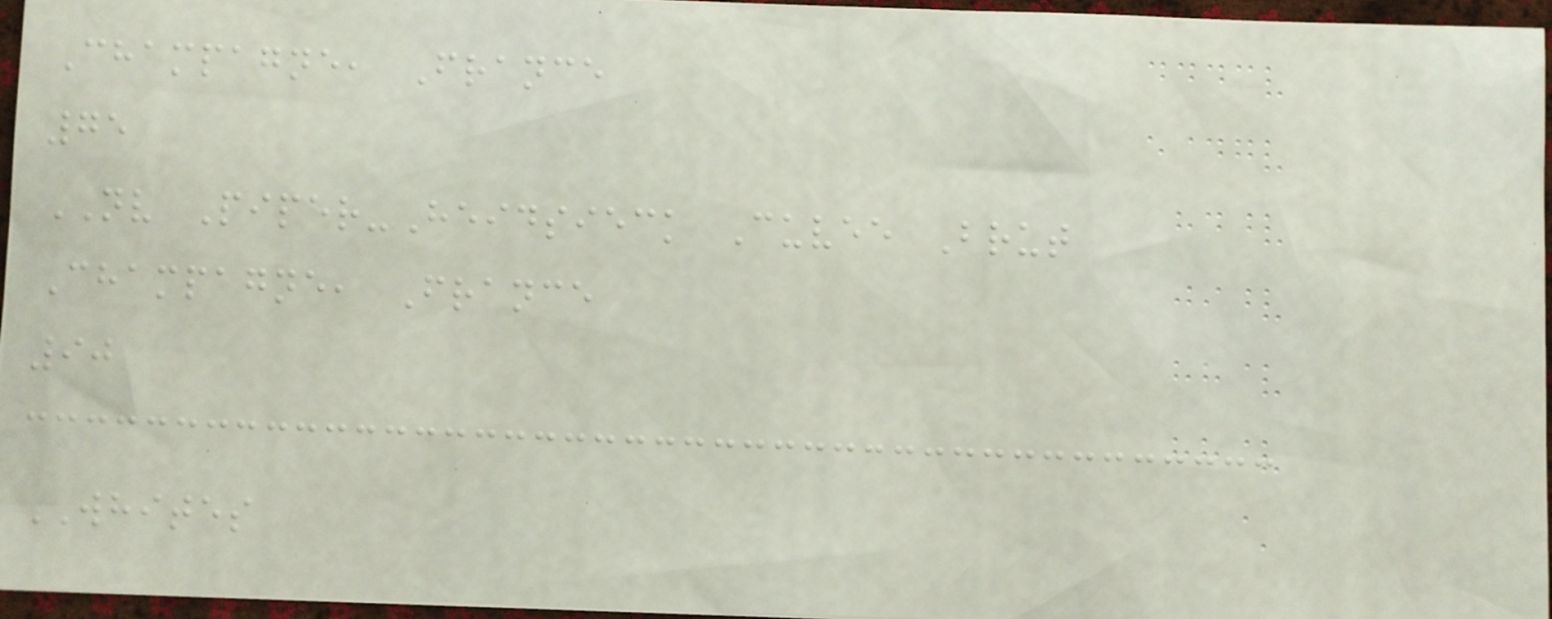Champagne, France
75
NV Piper-Heidsieck Cuvee Brut
Champagne, France
90
WHITES
